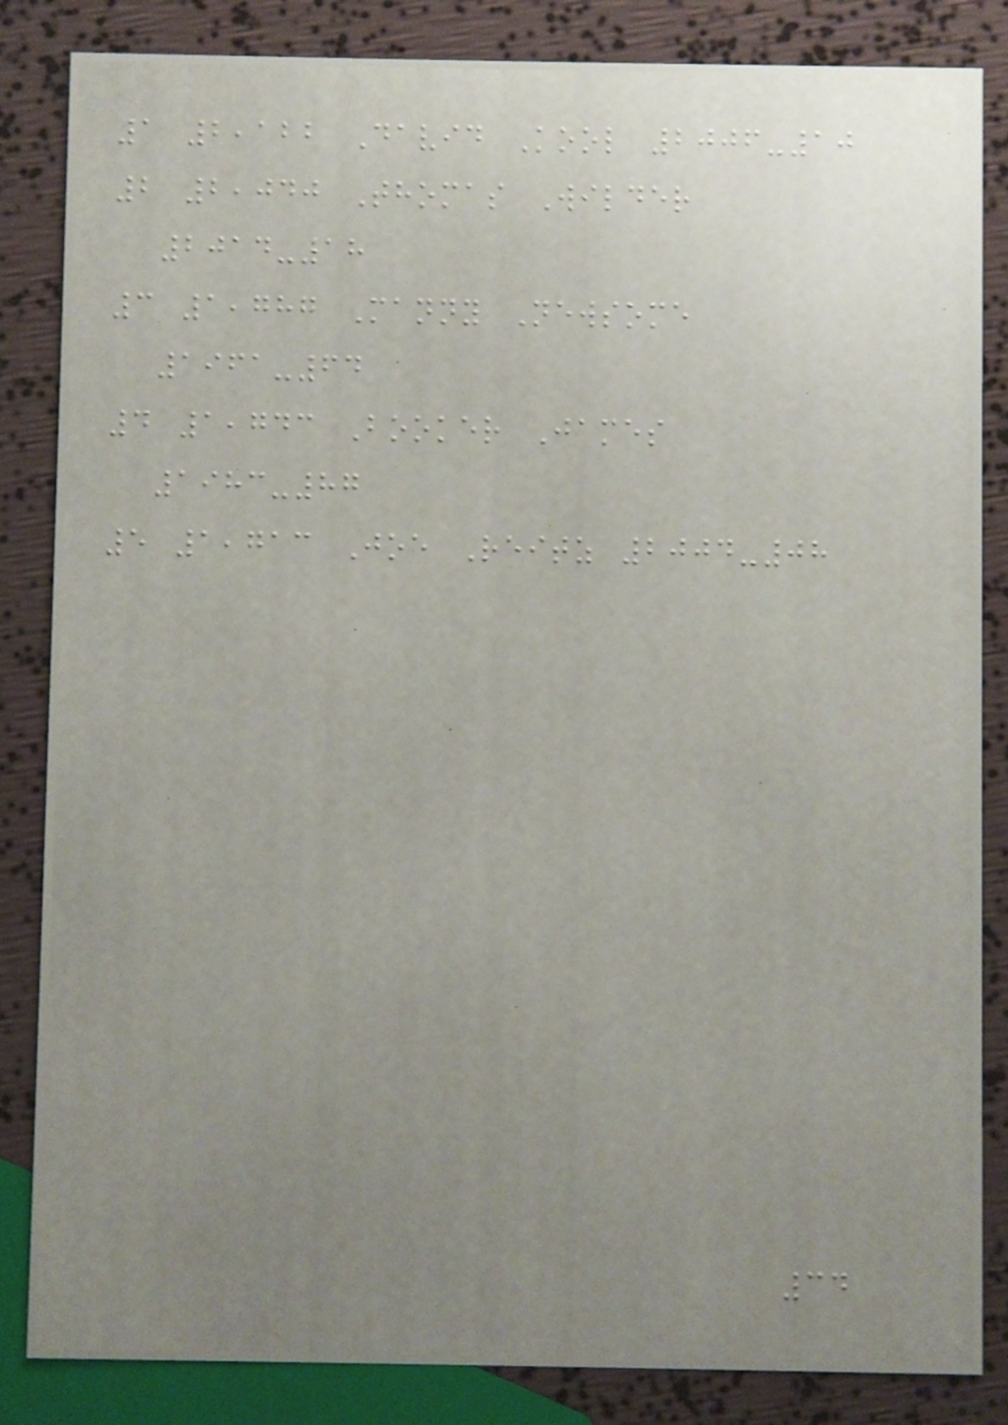1 2,122 David Kool 2006-10
2 2,040 Thomas Wilder
2014-18
3 1,787 Manny Newsome
1961-64
4 1,743 Booker James
1983-87
5 1,713 Joe Reitz 2004-08
34
